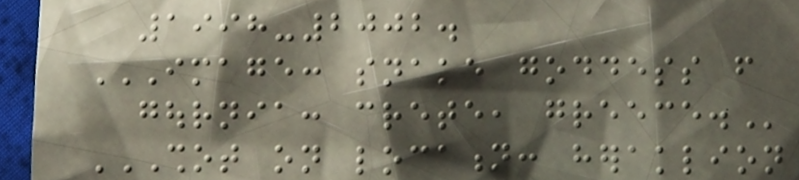1998-2002.
IMAGE: SNAKE GODDESS FROM
GOURNIA: CRETE, GREECE.
SHOT ON LOCATION: HERAKLION
